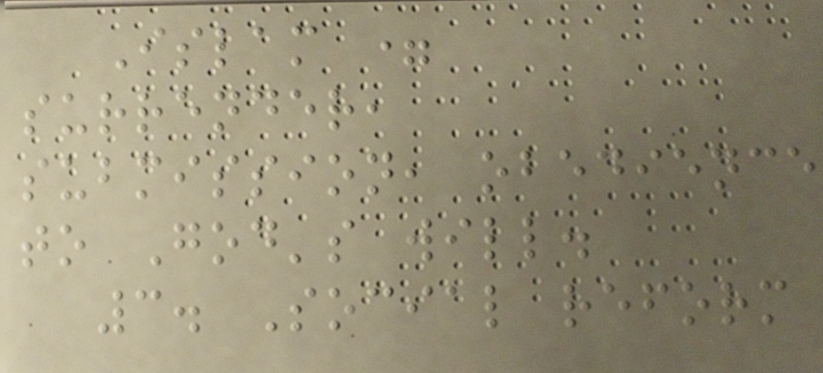Islam =
surrender,
submission, obedience
to God's will.
3. Social reform
